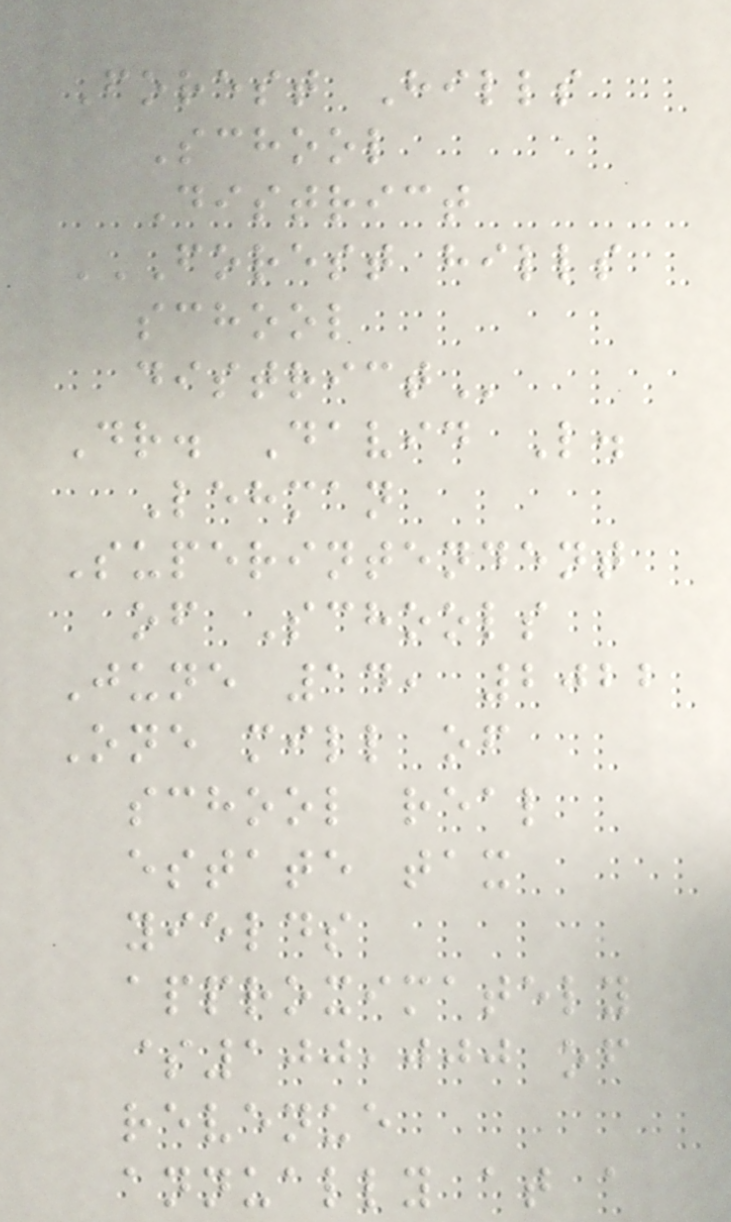Forest Hills
School
District
FOREST HILLS
SCHOOL
DISTRICT
Dr. David L.
Lehman
Superintendent
of Schools
June 14, 2022
One mill of
school real
estate tax
yields
approximately
$100,000 of
revenue
annually at a
